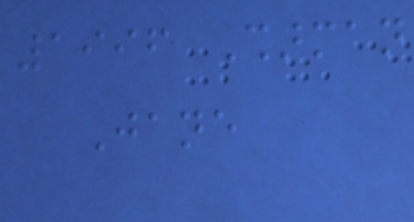1996 Sharman
Jane
